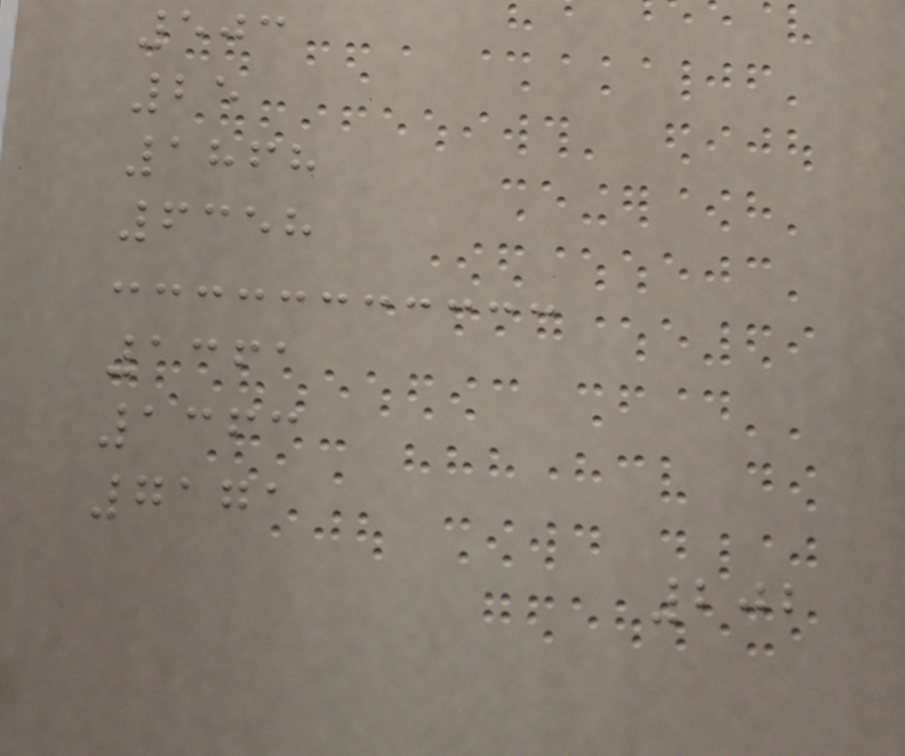503
25
1868
6358
1361
1363
7171
202
